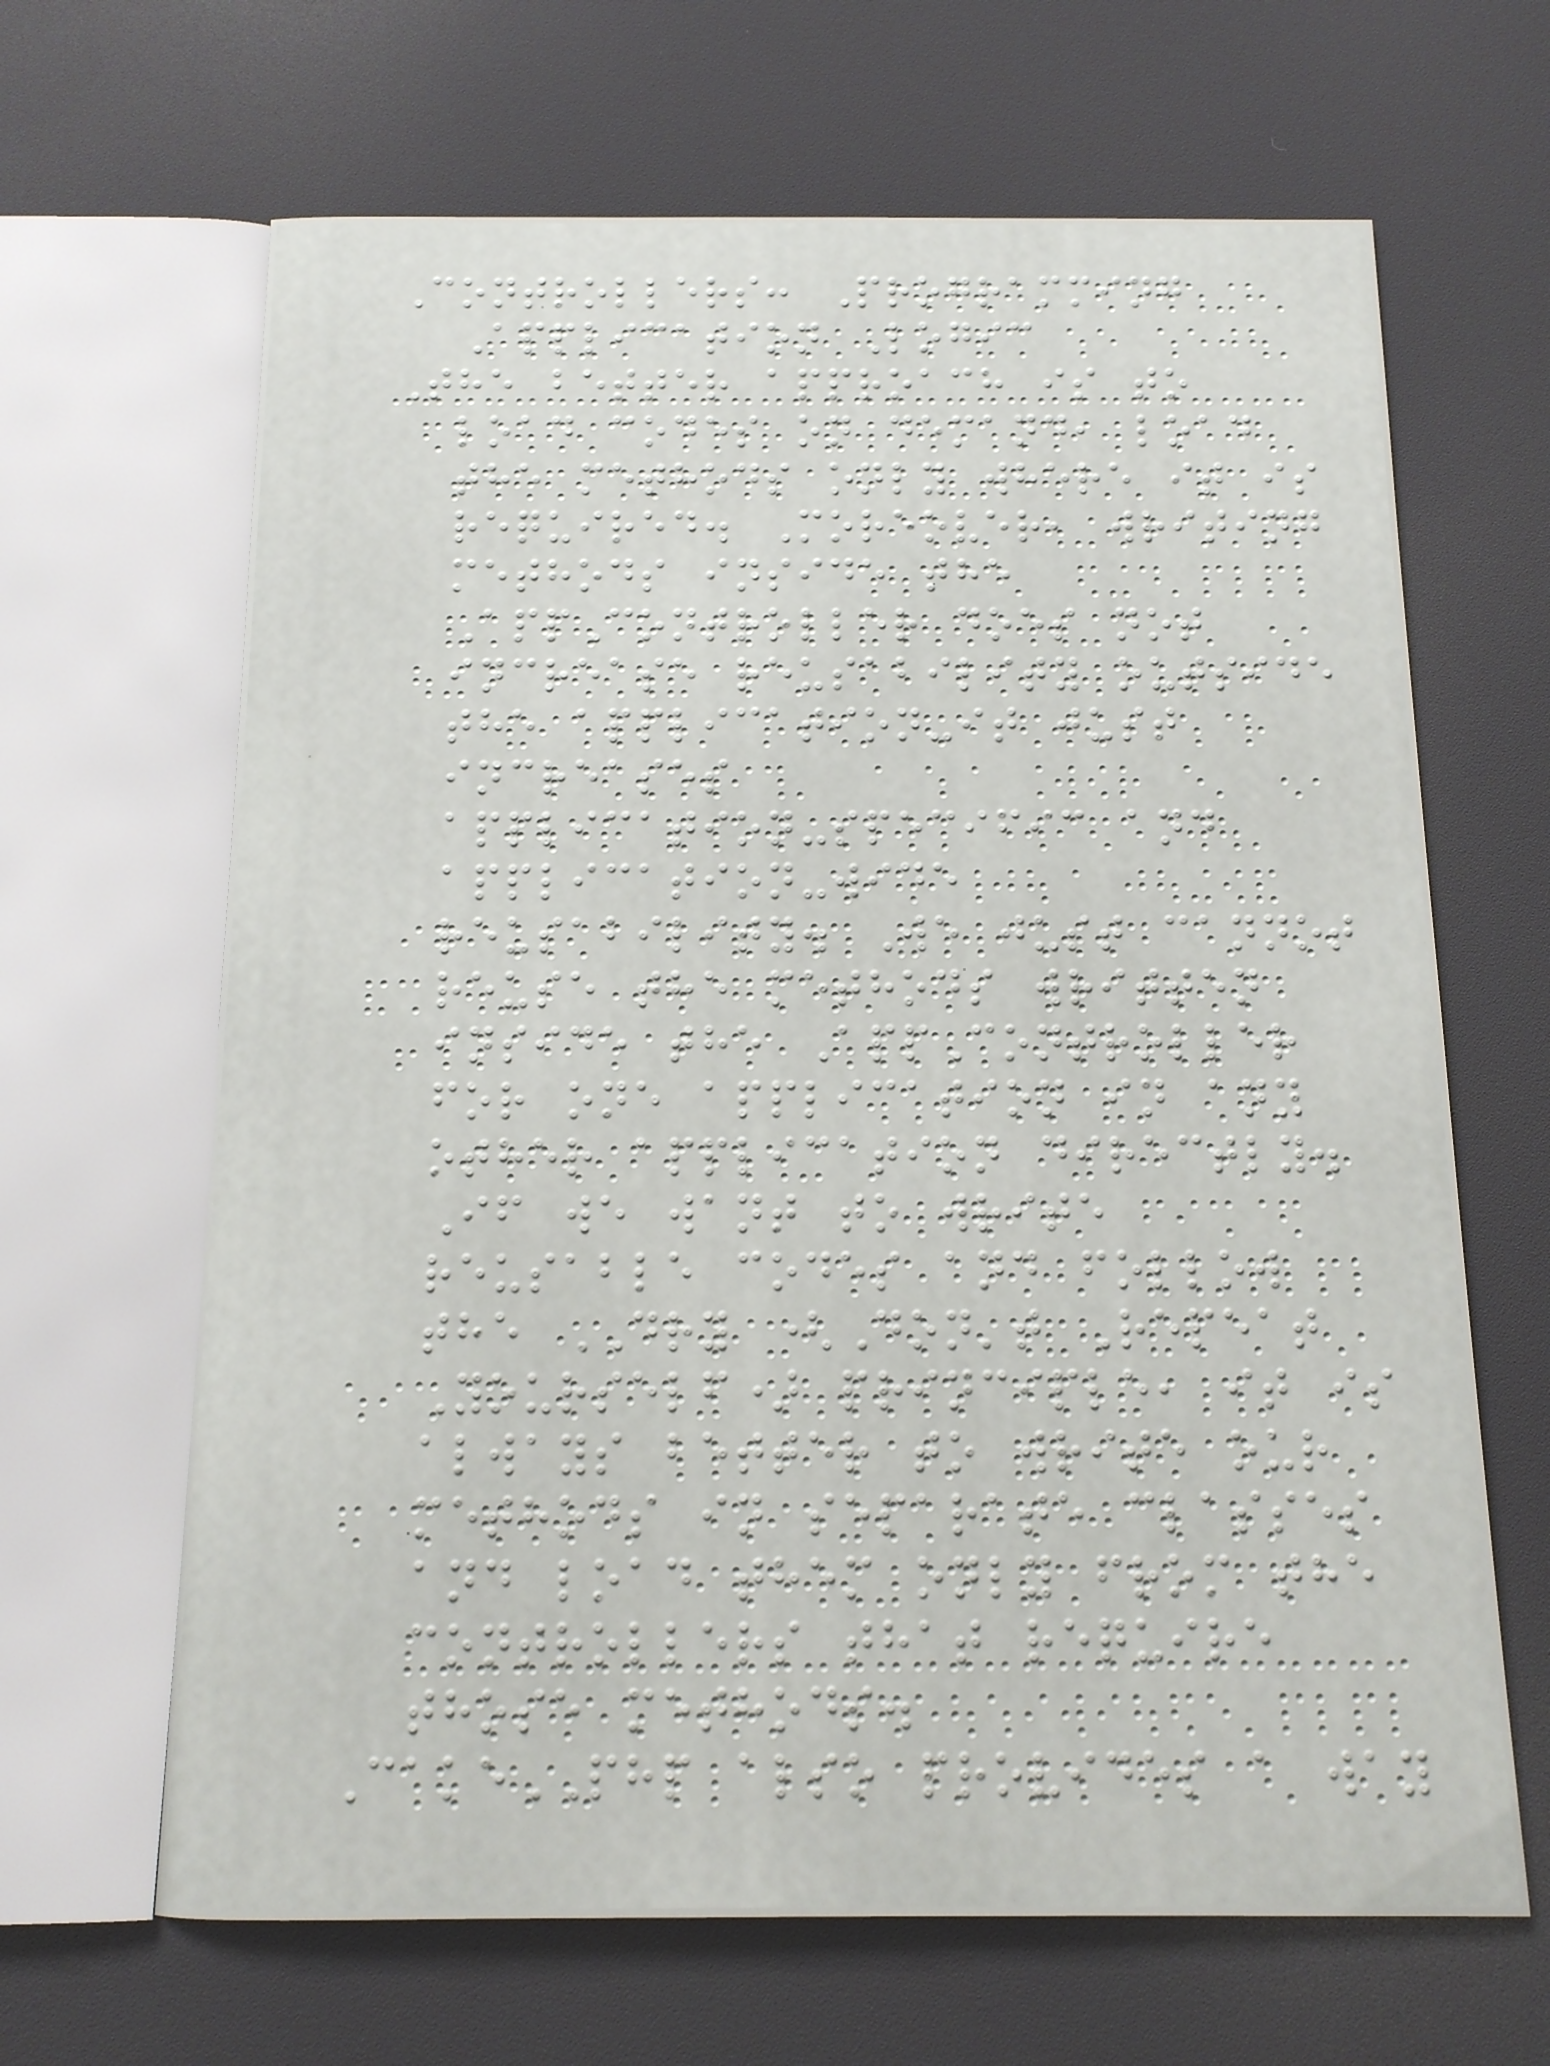Controllers: Programming
Application Logic
The better approach is to
load codes on demand, load
the methods only where it is
required. Moreover, writing
methods inside the
AppController does not
increase reusability outside
the application-it just
increases
application-specific and
application-wide
reusability. We just cannot
reuse the methods written
inside the AppController
for one application in any
other application directly.
If we want to write
reusable codes and follow
the DRY (Don't Repeat
Yourself) principle, it is
always better to write our
methods in separate classes
and load them only from the
controllers that require
those methods.
CakePHP also provides a way
